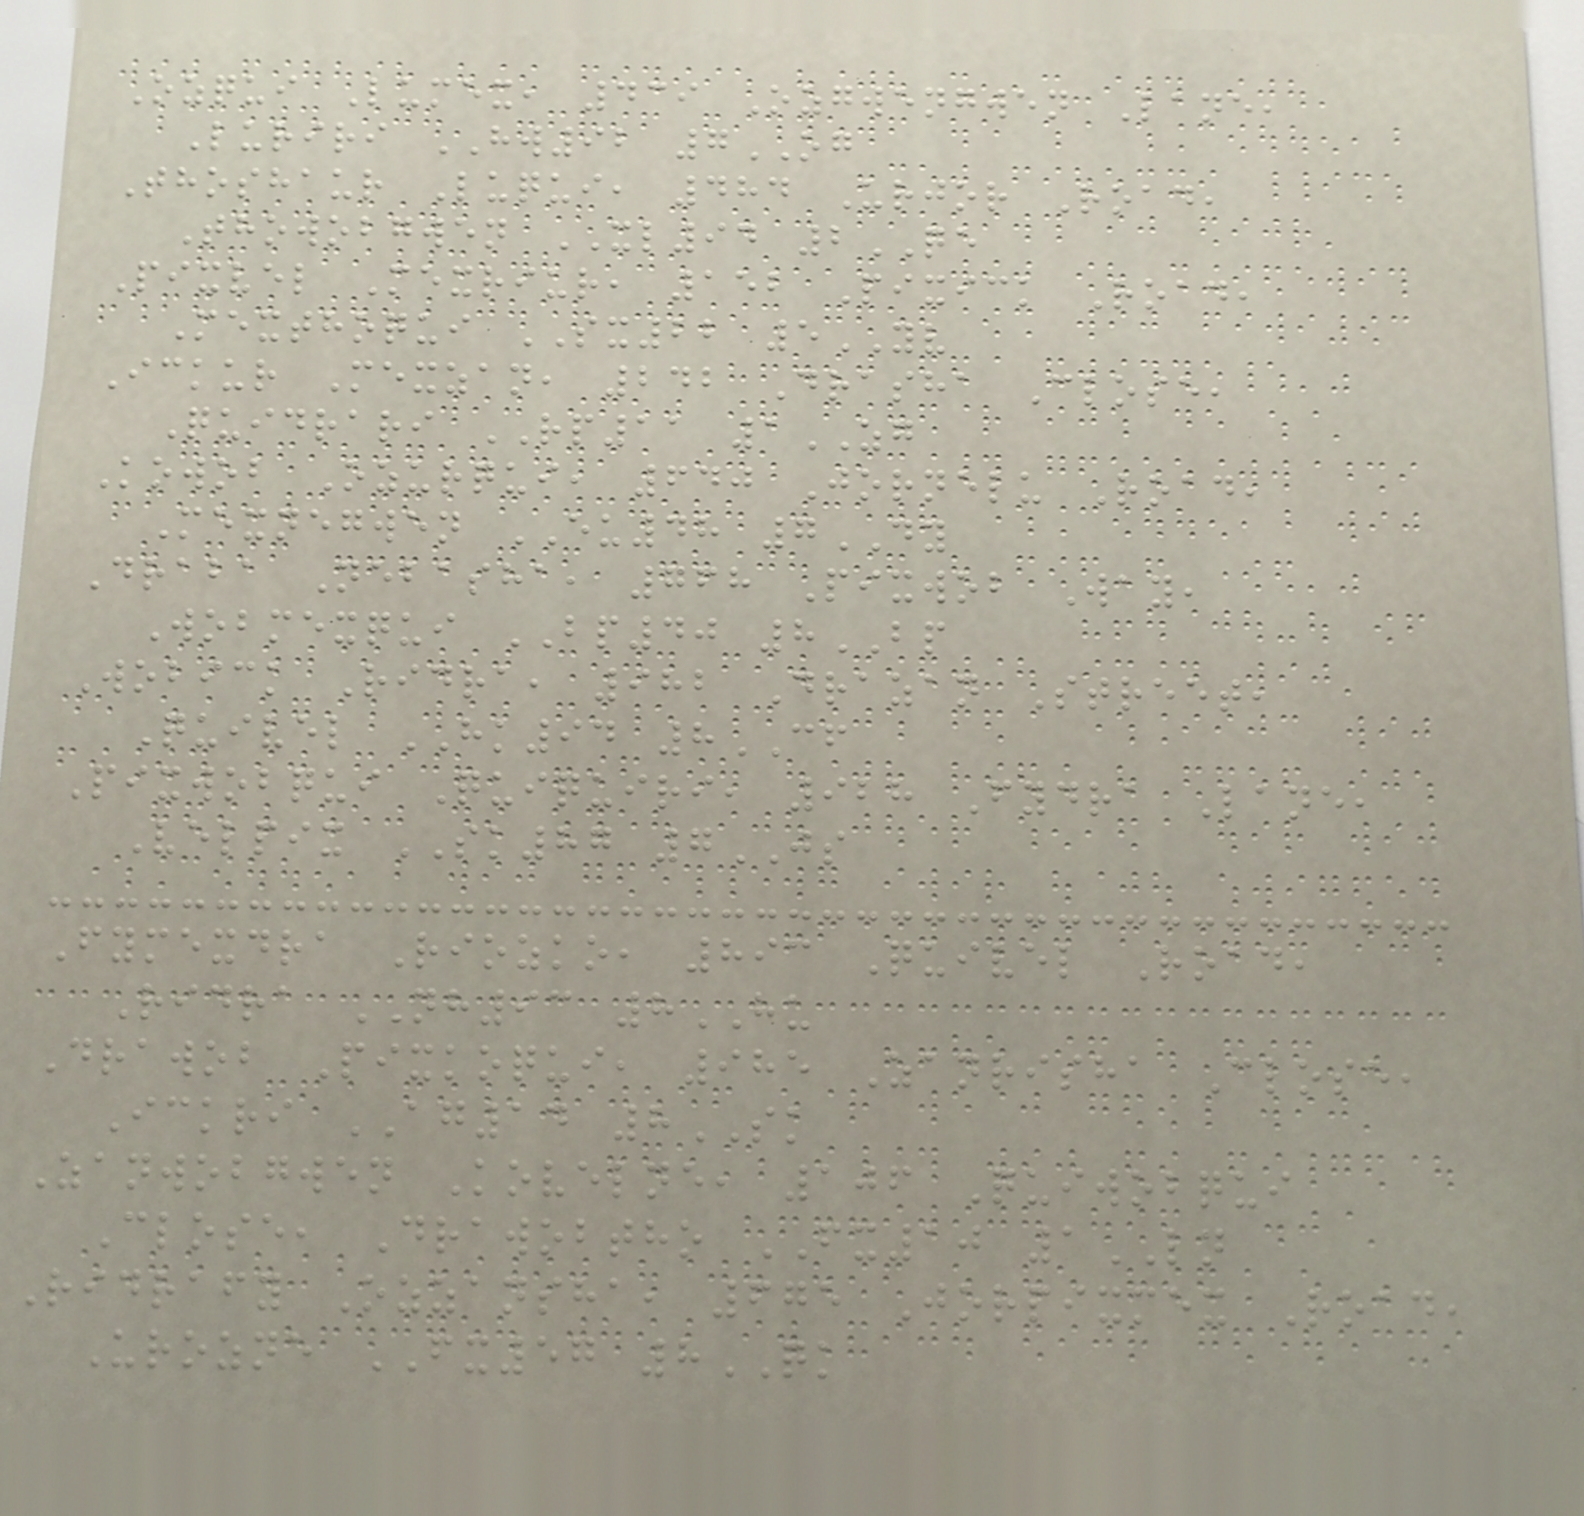Ozqui Lumex, 439 Ozgwengwen Lane,
Luriri HW92 7OG
Thoshaur Luqui, 484 Urjor Road,
Thowobgwen XL94 2QE
Pixvel Mexriur, 152 Pixick Road,
Mexthoqui SX22 5YV
Ickur Mexzan, 242 Drasha Close,
Quidrari RP11 1ZG
Kowob Ozurqui, 640 Jornelu Road,
Mexnegwen EU48 7DY
Draba Nebasha, 768 Pixwob Way,
Wobmexqui BP40 8BP
Wobick Ridra, 982 Drazan Street,
Quivel HK94 8CF
Pixwobqui Quiquiri, 928 Fydra Lane,
Velpix SK87 7JS
Fymexdra Riozko, 893 Quivel Road,
Ridra NH93 8HU
Drawob Pixkoqui, 985 Zanrisha Close,
Ickri AG14 8SK
Zanwobgwen Kovelne, 106 Quiwobqui
Close, Drawobtho FX10 1LN
Ridrafy Ozzansha, 675 Jorpixmex Road,
Urozne FX57 8QK
